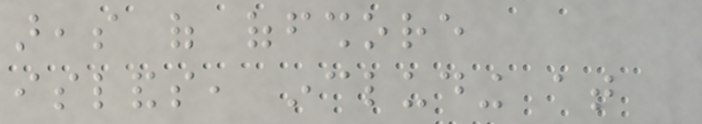areas of offshore
islands, including at
